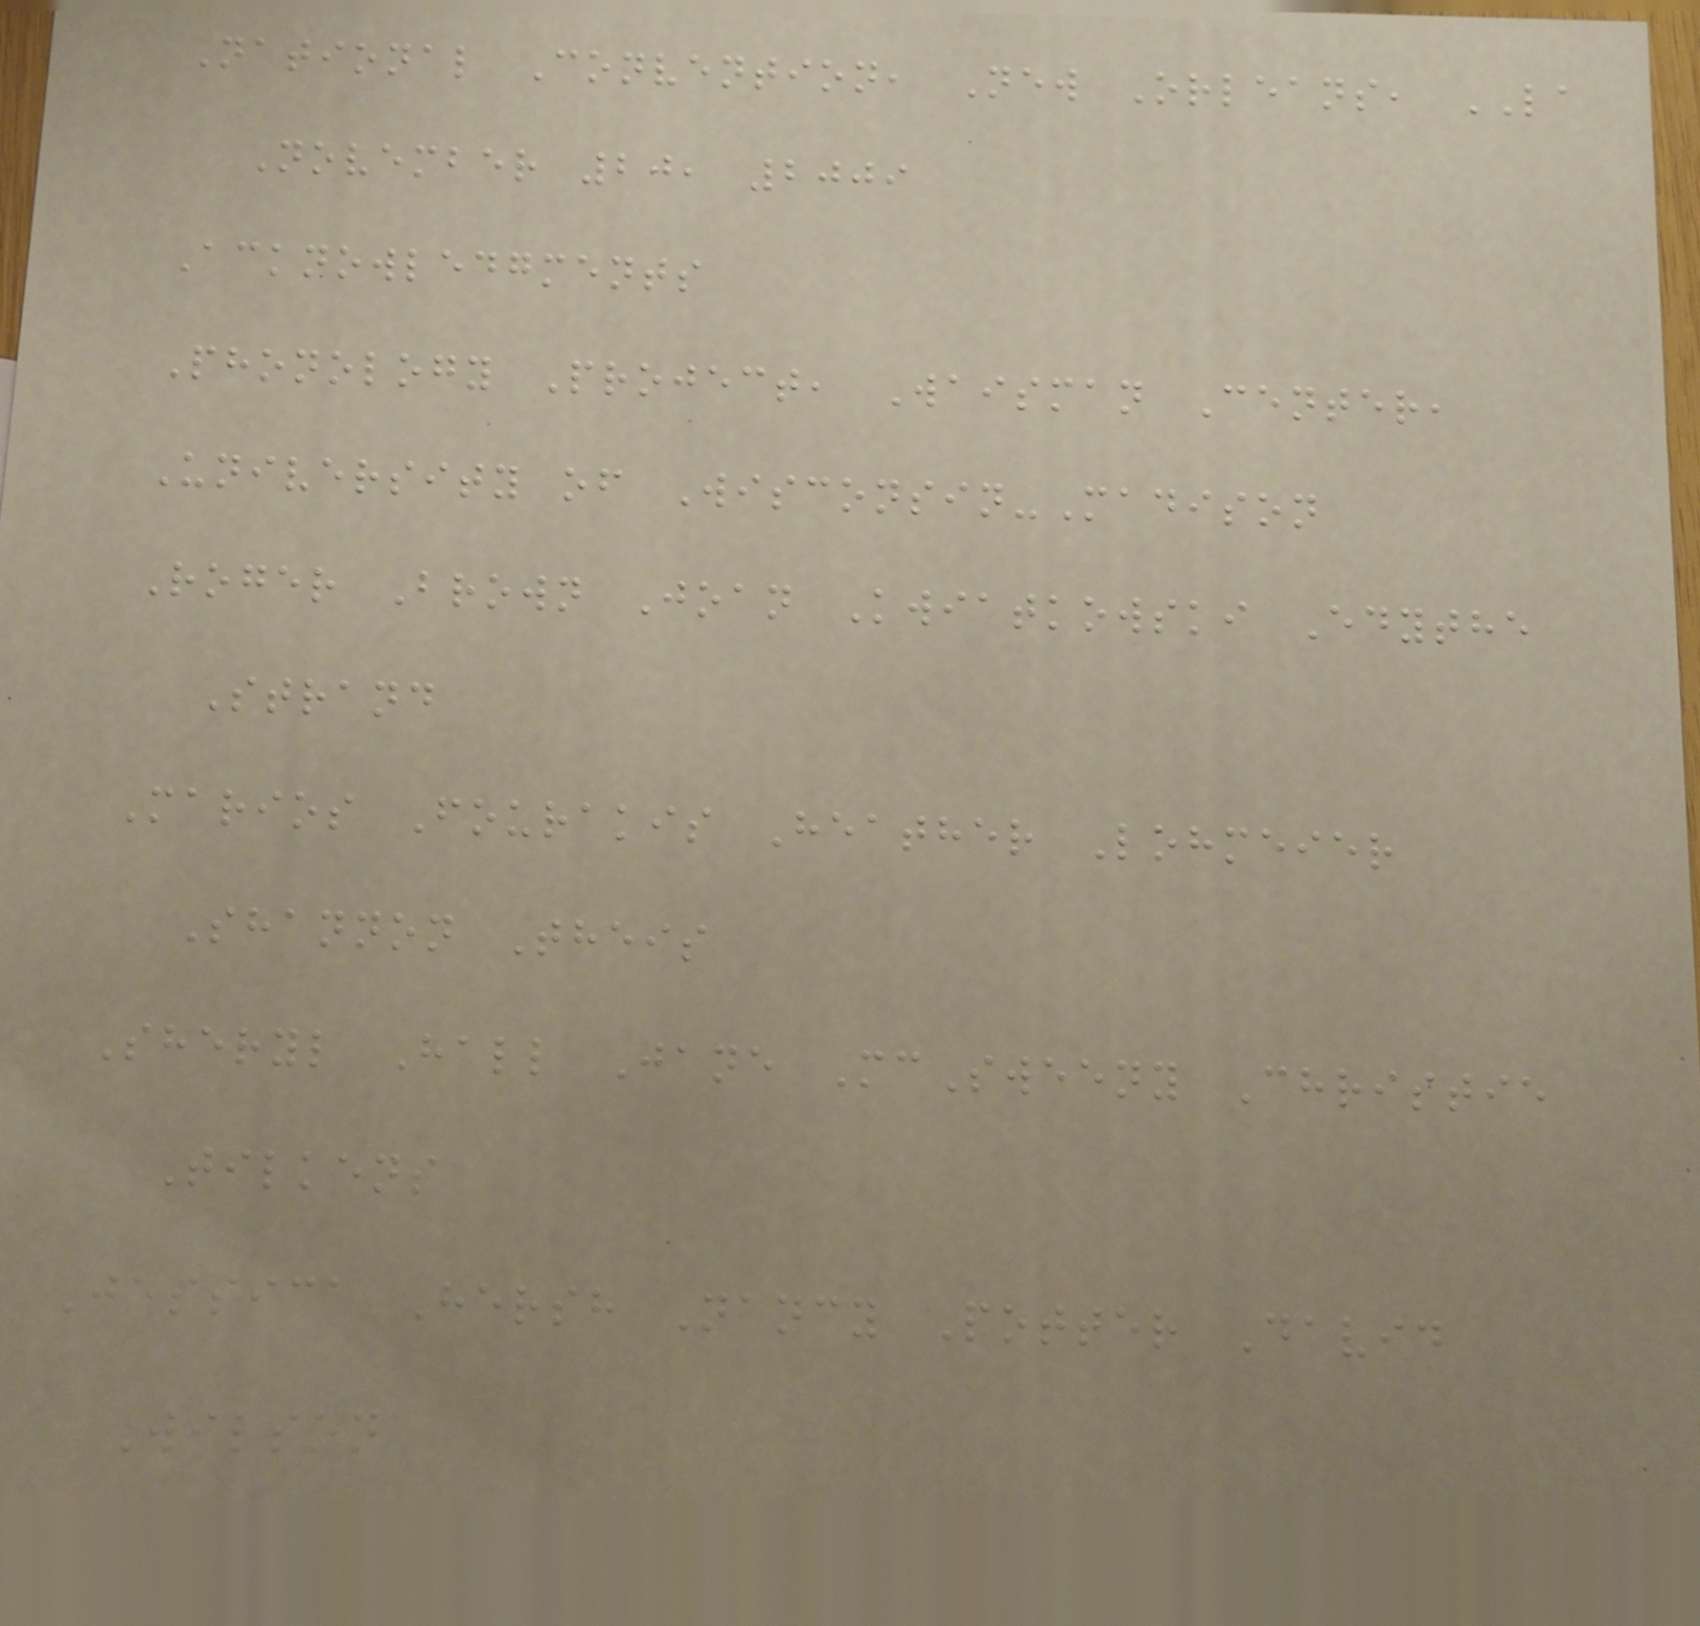National Convention, New Orleans, LA
November 20, 2009
Acknowledgments
Phonology Project, Waisman Center,
University of Wisconsin-Madison
Roger Brown Joan Kwiatkowski Edythe
Strand
Marios Fourakis Heather Lohmeier
Shannon Theis
Sheryl Hall Jane McSweeny Christie
Tilkens
Jessica Hersh Nancy Potter David
Wilson
